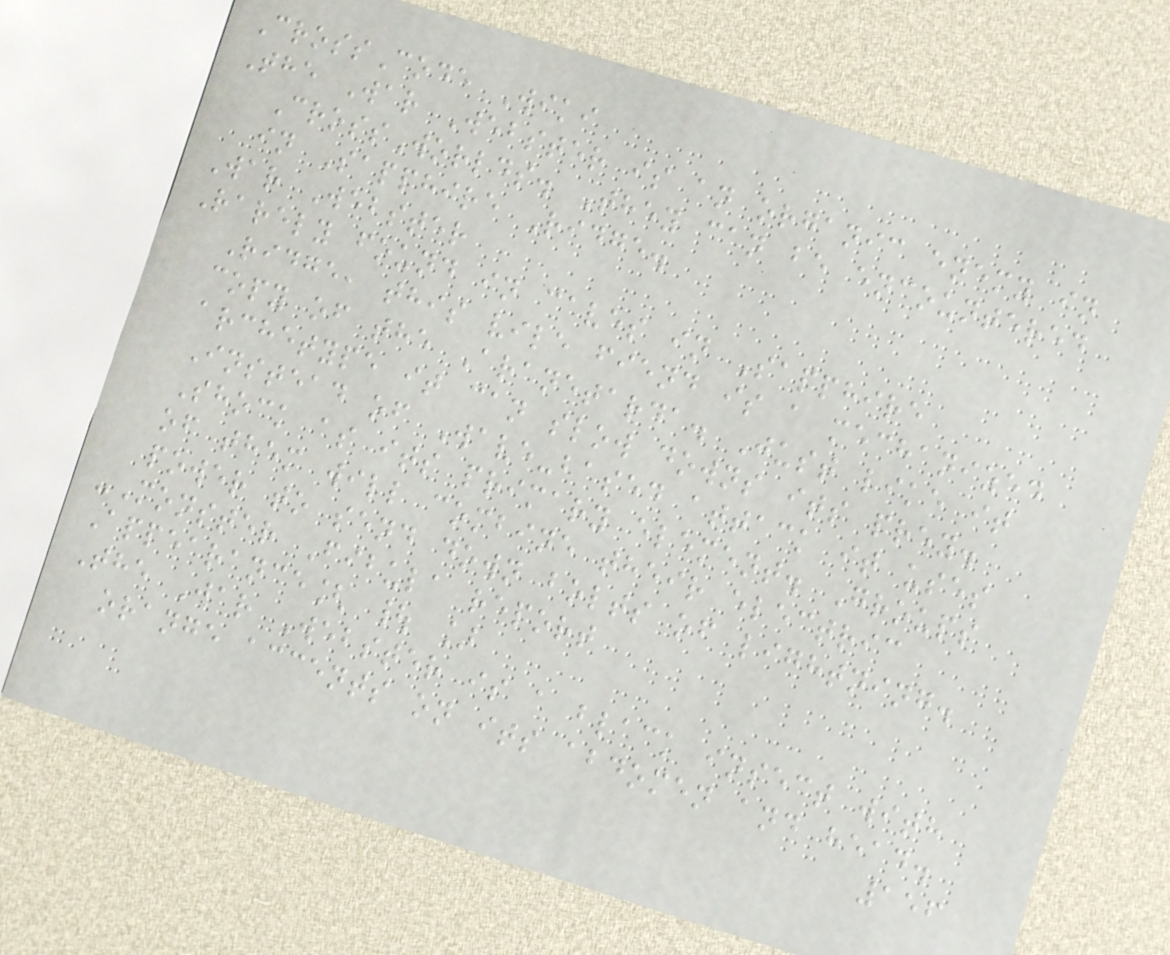CrossCode Wiki
The War Webster is an organic enemy in
CrossWorlds. They can be encountered
in Sapphire Ridge.
War Webster
Rarely found in caves in Sapphire
Ridge, this vile fiend is a mechanized
copy of the Aranetarda. Just like it
archetype it can slow downs its prey.
Instead of Wave-based attack it uses
Shock as its primary element. Groups
of them will combine their electric
power to send down bolts of lightning.
-Monster Fibula report
Appearance[ | ]
The War Webster is a black insect with
orange accents on its abdomen and head.
156
